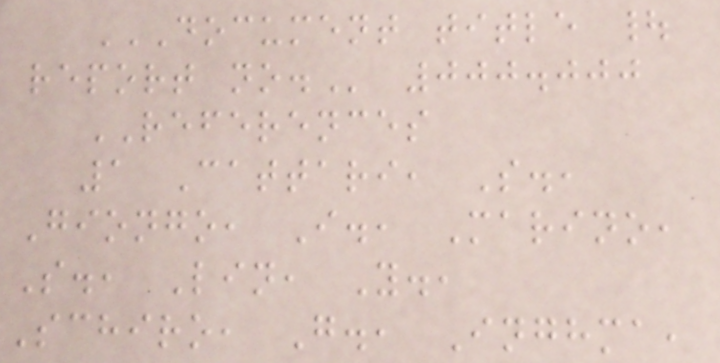DOCUMENT TITLE |
REPORT NO. 000.000
REFERENCES
1 Cattari, S.,
Giongo, I., Marino,
S., Lin, Y.,
Schiro, G., Inghma,
